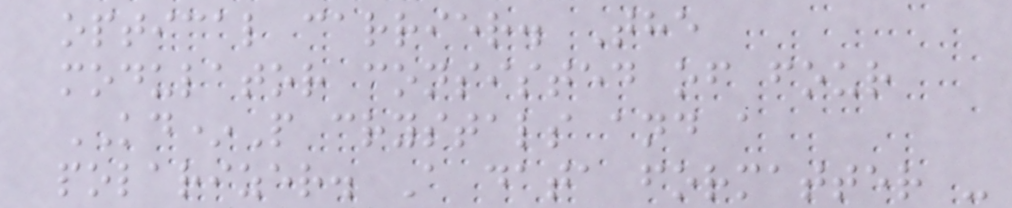optical carrier. The
modulator consisted of four
KD*P crystals and a
polarizer. A data formatter -
